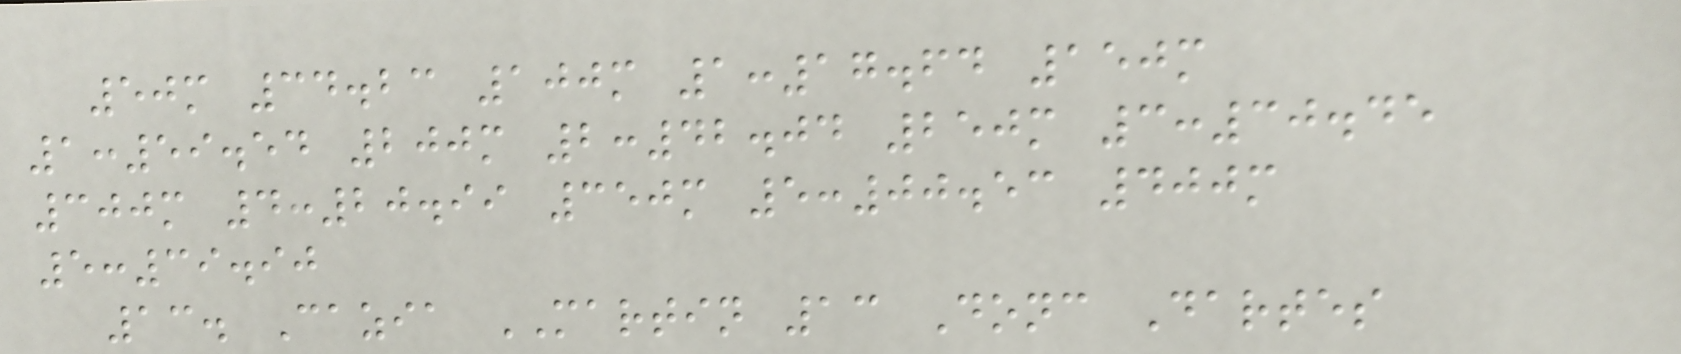50m 34.23 100m 1:17.64 150m
1:59.54 200m 2:42.04 250m 3:30.45
300m 4:20.99 350m 5:00.53 400m
5:39.90
13. Cazia MARTIN 13 Donc Dartes
